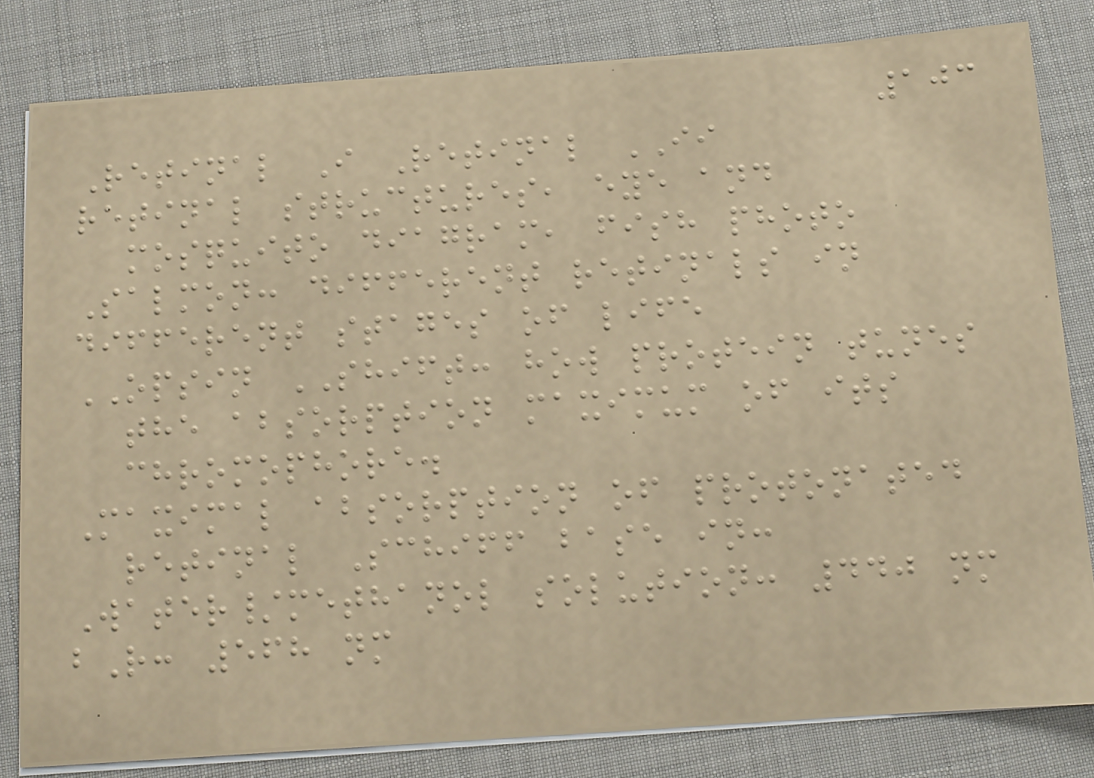103
Retinal I Retinal II
retinal structures, eye and
mosquito diagram, fish photo
Salmon: different retinals in
different stages of life
OPSIN SHIFT: how protein tunes
the absorption maximum of its
chromophore.
Maximal absorption of protonated
retinal Schiff base in:
Water/methanol solution: 440 nm
bR: 568 nm
